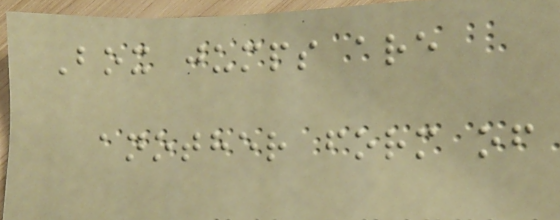Box jumps are
another form of
